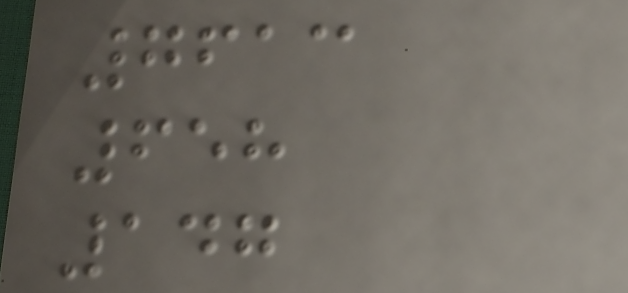7613
658
147
